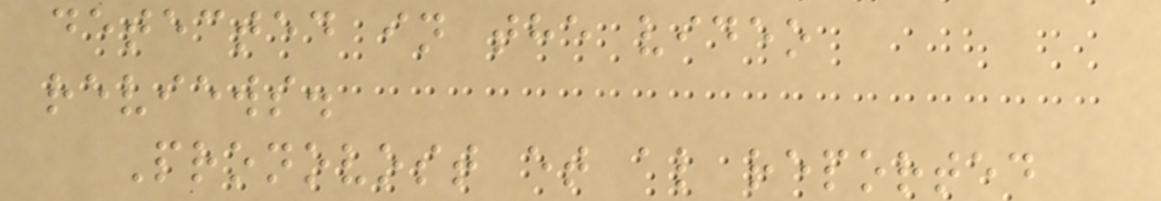detected in the video
reviews.
Pronovost et al reported
